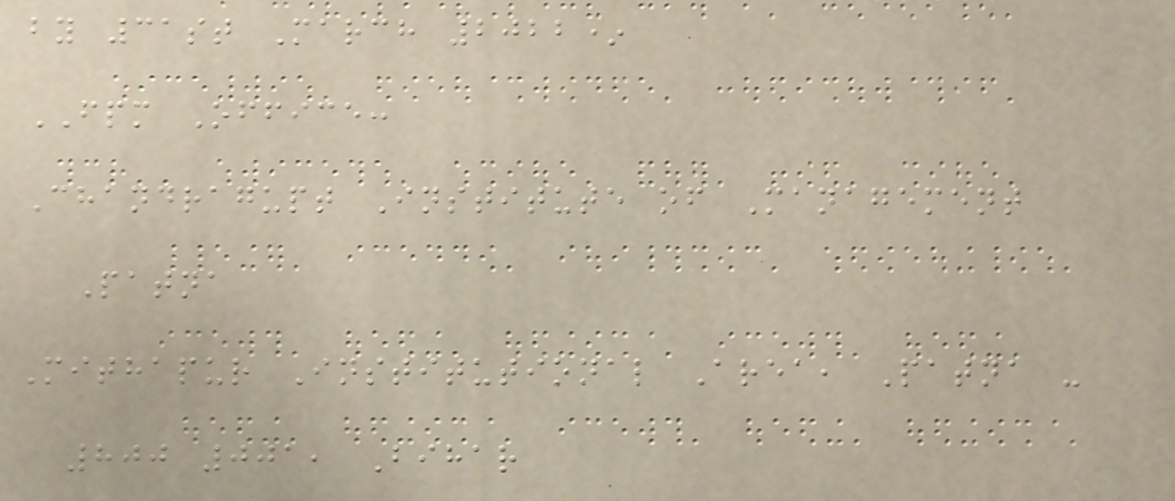by 31st March 2022*
FPM Office:
Chandragupt Institute of Management
Patna
Mithapur Institutional Area, Patna -
800 001, Bihar
